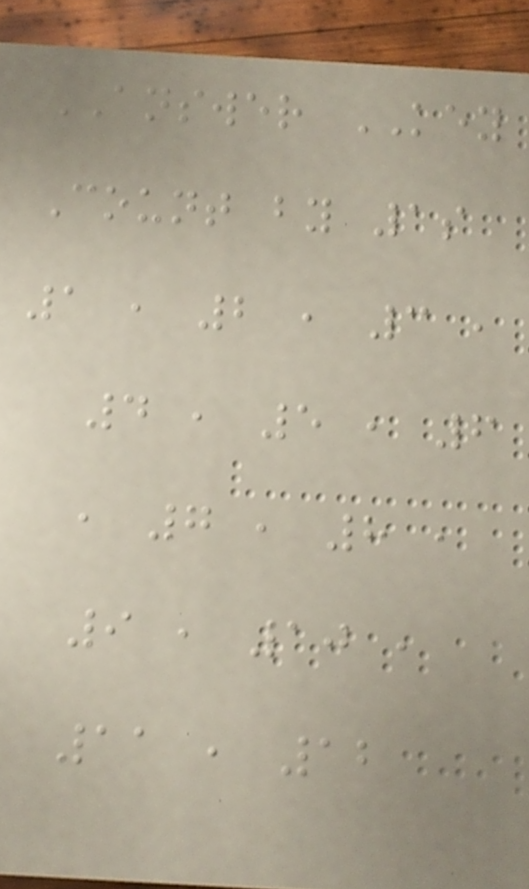ANSWER KEY
Count by 1s
1 , 2 , 3 ,
4 , 5 , 6
, 7 , 8 ,
9 , 10 ,
11 , 12
